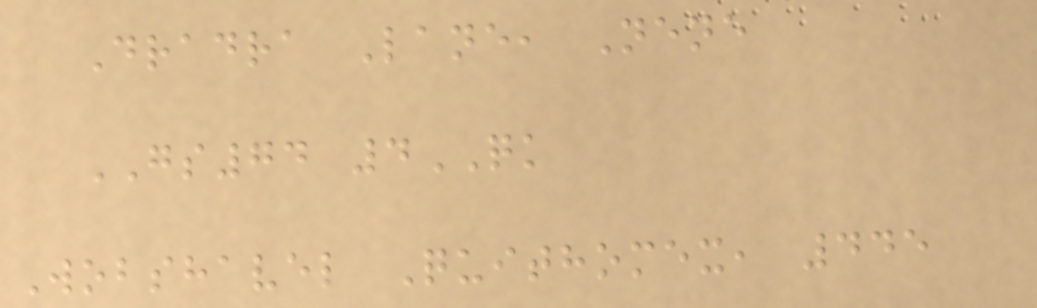Dradra Lane, Nene
GS74 4QK
Wobshavel Quithomex, 445
